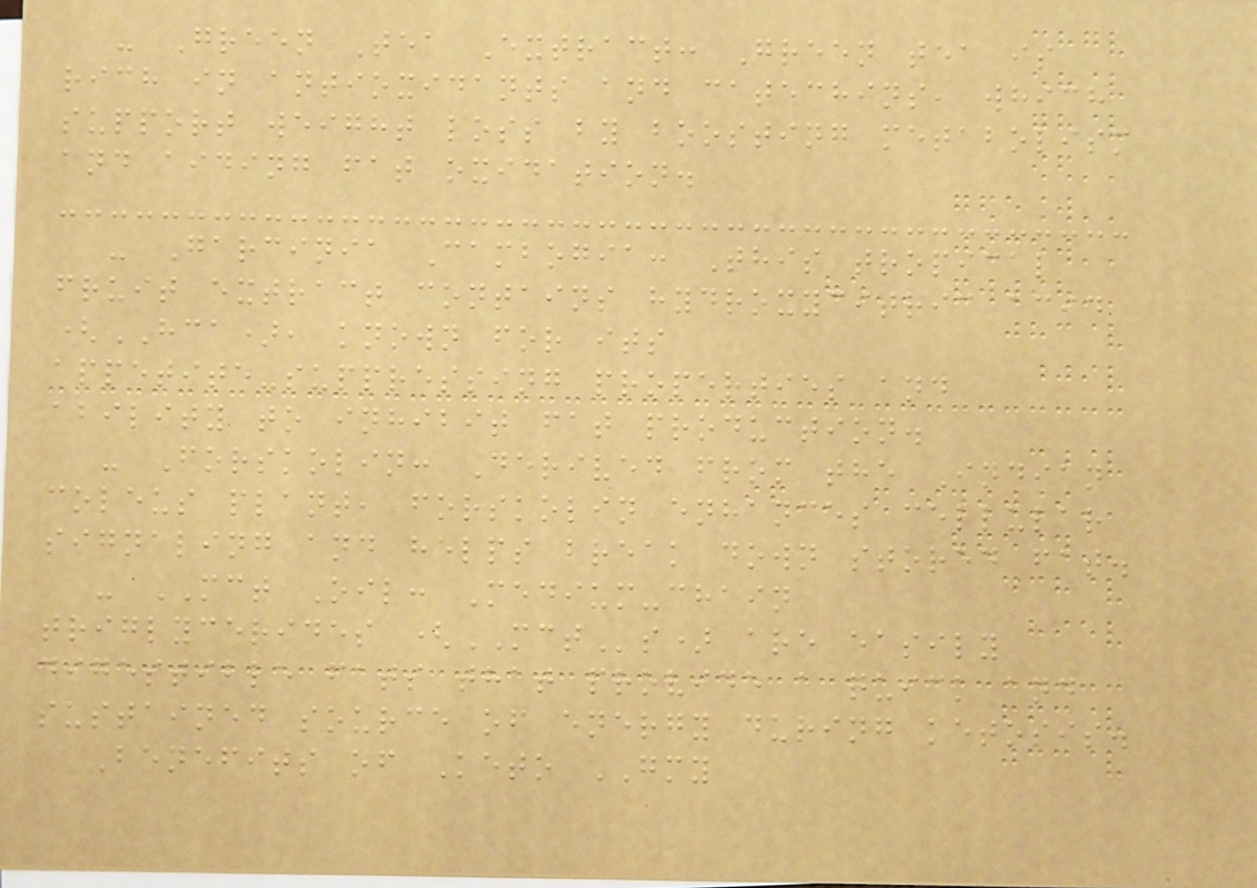- Green Tea Extract: Green tea is
rich in antioxidants and catechins, which
support weight loss by boosting metabolism
and aiding fat oxidation.
- Garcinia Cambogia: This tropical
fruit extract contains hydroxycitric acid
(HCA), known for its
appetite-suppressing properties and
ability to inhibit fat production.
- Forskolin: Derived from the Indian
coleus plant, forskolin enhances cellular
signaling and helps break down stored fat.
- MCT Oil: Medium-chain
triglycerides (MCTs) are easily
digestible fats that provide a quick and
sustained source of energy during ketosis.
Benefits of Keto GMY
